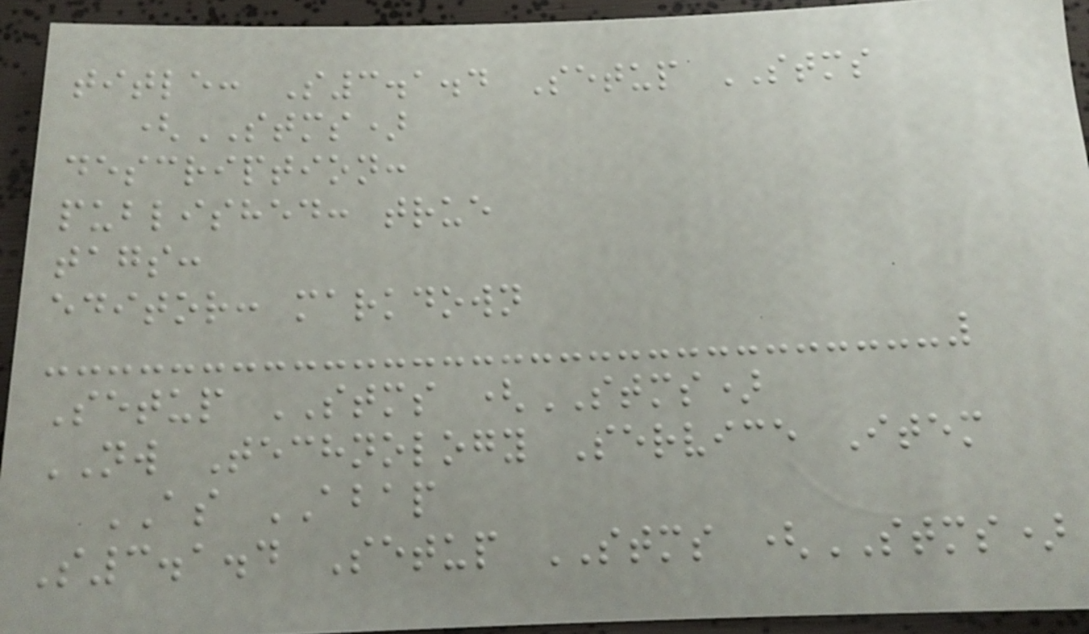title: S3.1.4 Setup STMS
(STMS)
description:
published: true
tags:
editor: markdown
Setup STMS (STMS)
NW Technology Service Item
AS ABAP
S3.1.4 Setup STMS (STMS)
